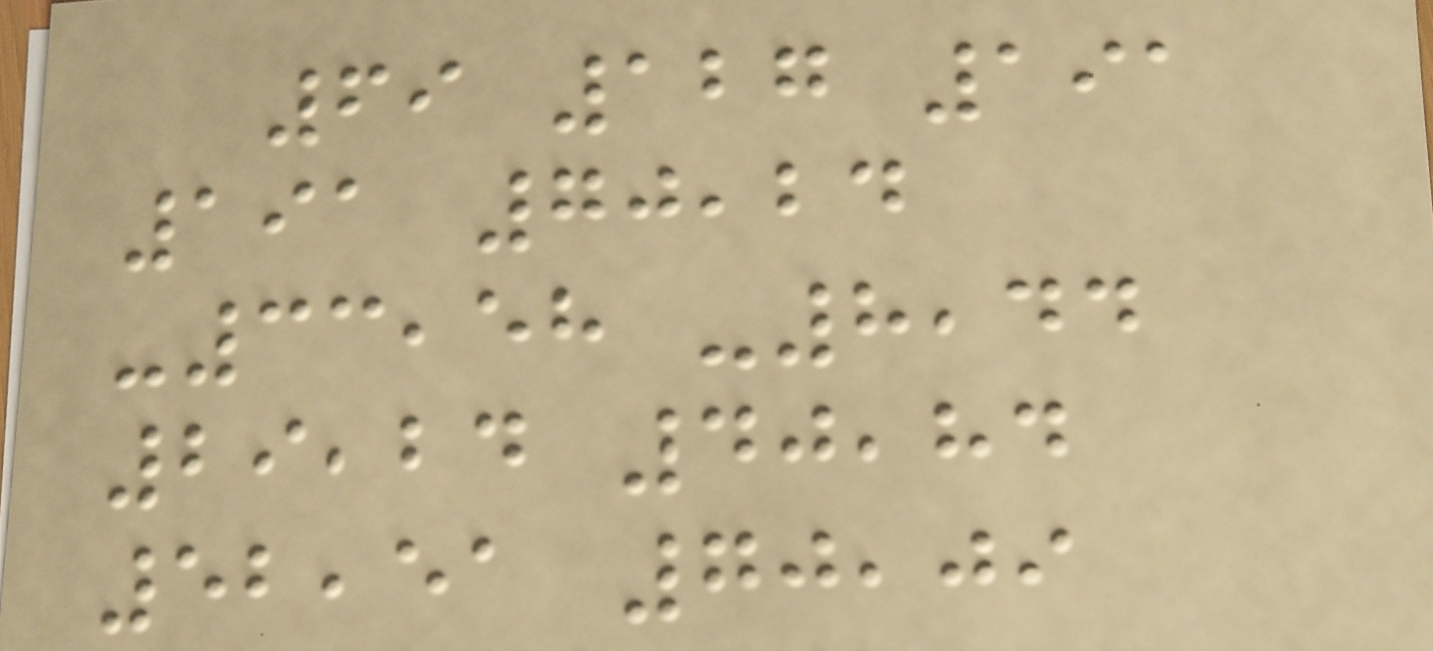69 127 191
191 70,24
-33,58 -8,44
29,24 40,84
52,51 70,09
